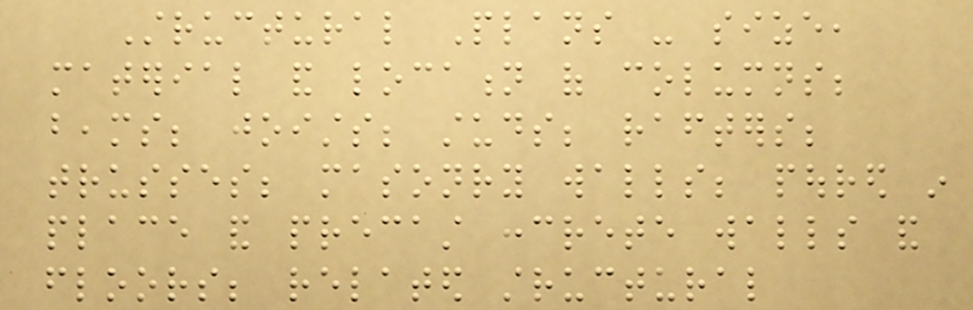Structural Plans - size,
material and location of columns;
beams; joists; studs; rafters;
trusses; masonry walls; poured in
place and precast concrete walls and
floors; related structural
